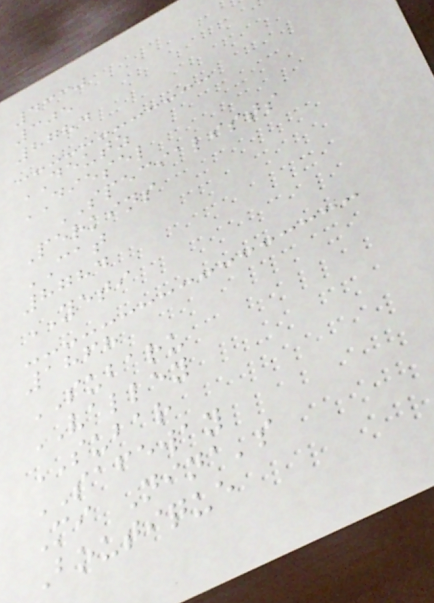4330
305
8784
DEUTZ
DIESEL
SPECIALISTS
Perkins
CAT
8784
YETI
1868
SUBARU
VALLEY
SUBAR
SAFEWAY
Mi Nina's
Boutique
